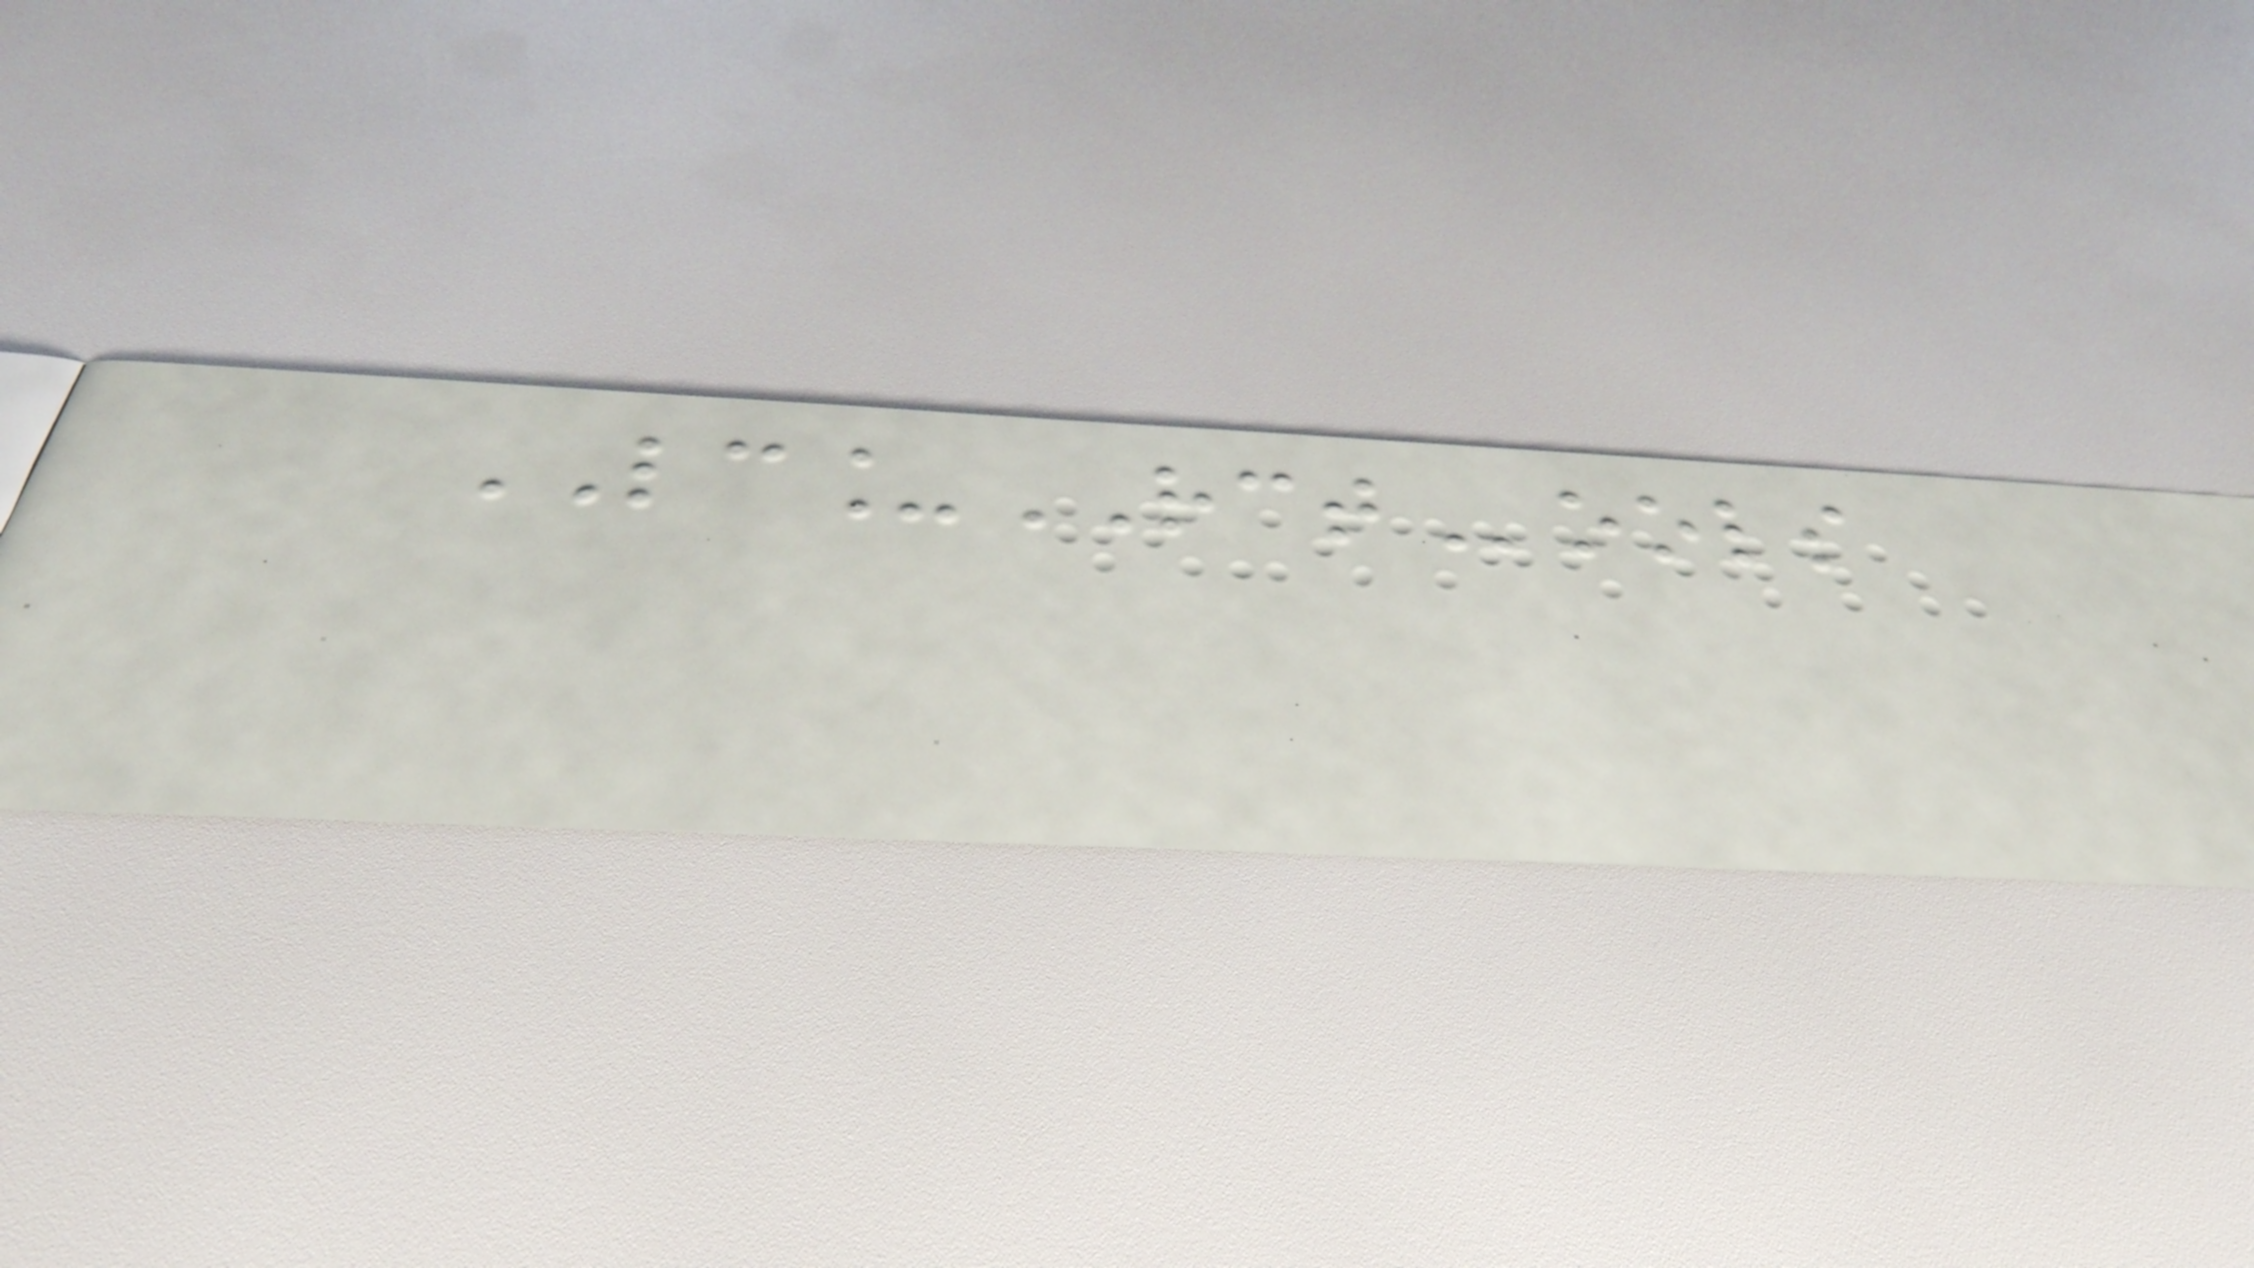LC_RCTools
